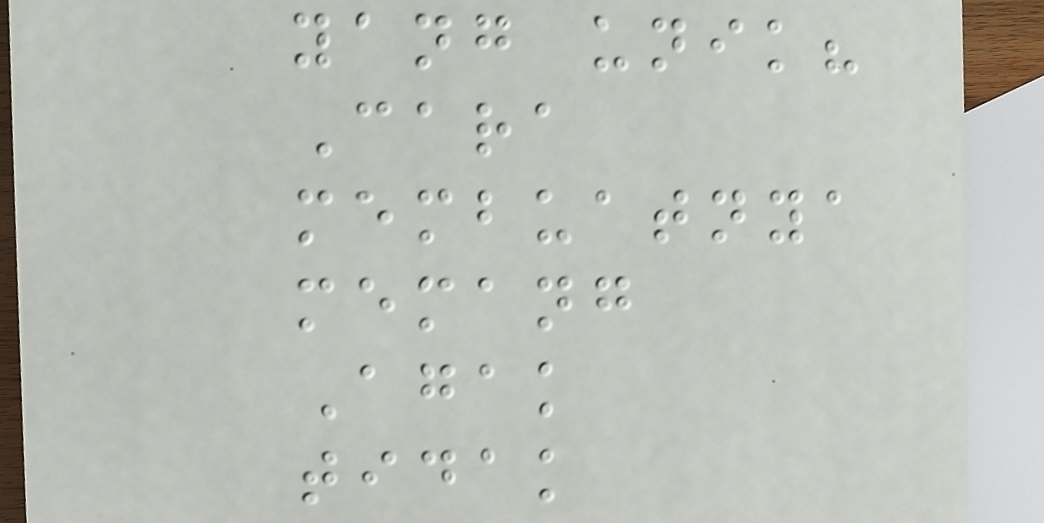yang unik?
Cara
membuatnya
memang
Agak
tidak
